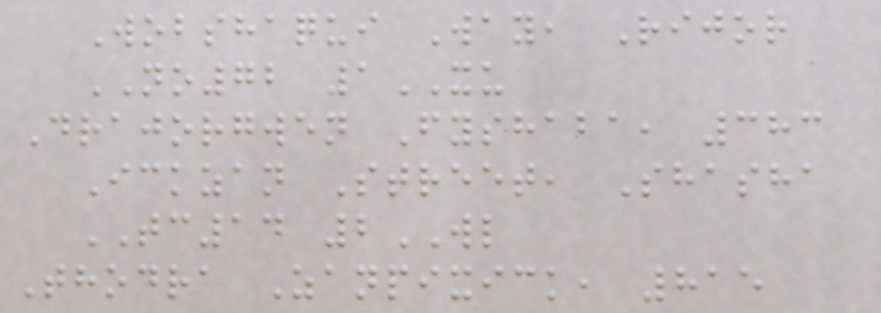Wobshaqui Way, Rijor
NO72 1XU
Drajorgwen Fyshaba, 383
Ickzan Street, Shasha
TC14 2WL
Thodra Zanpixick, 815
